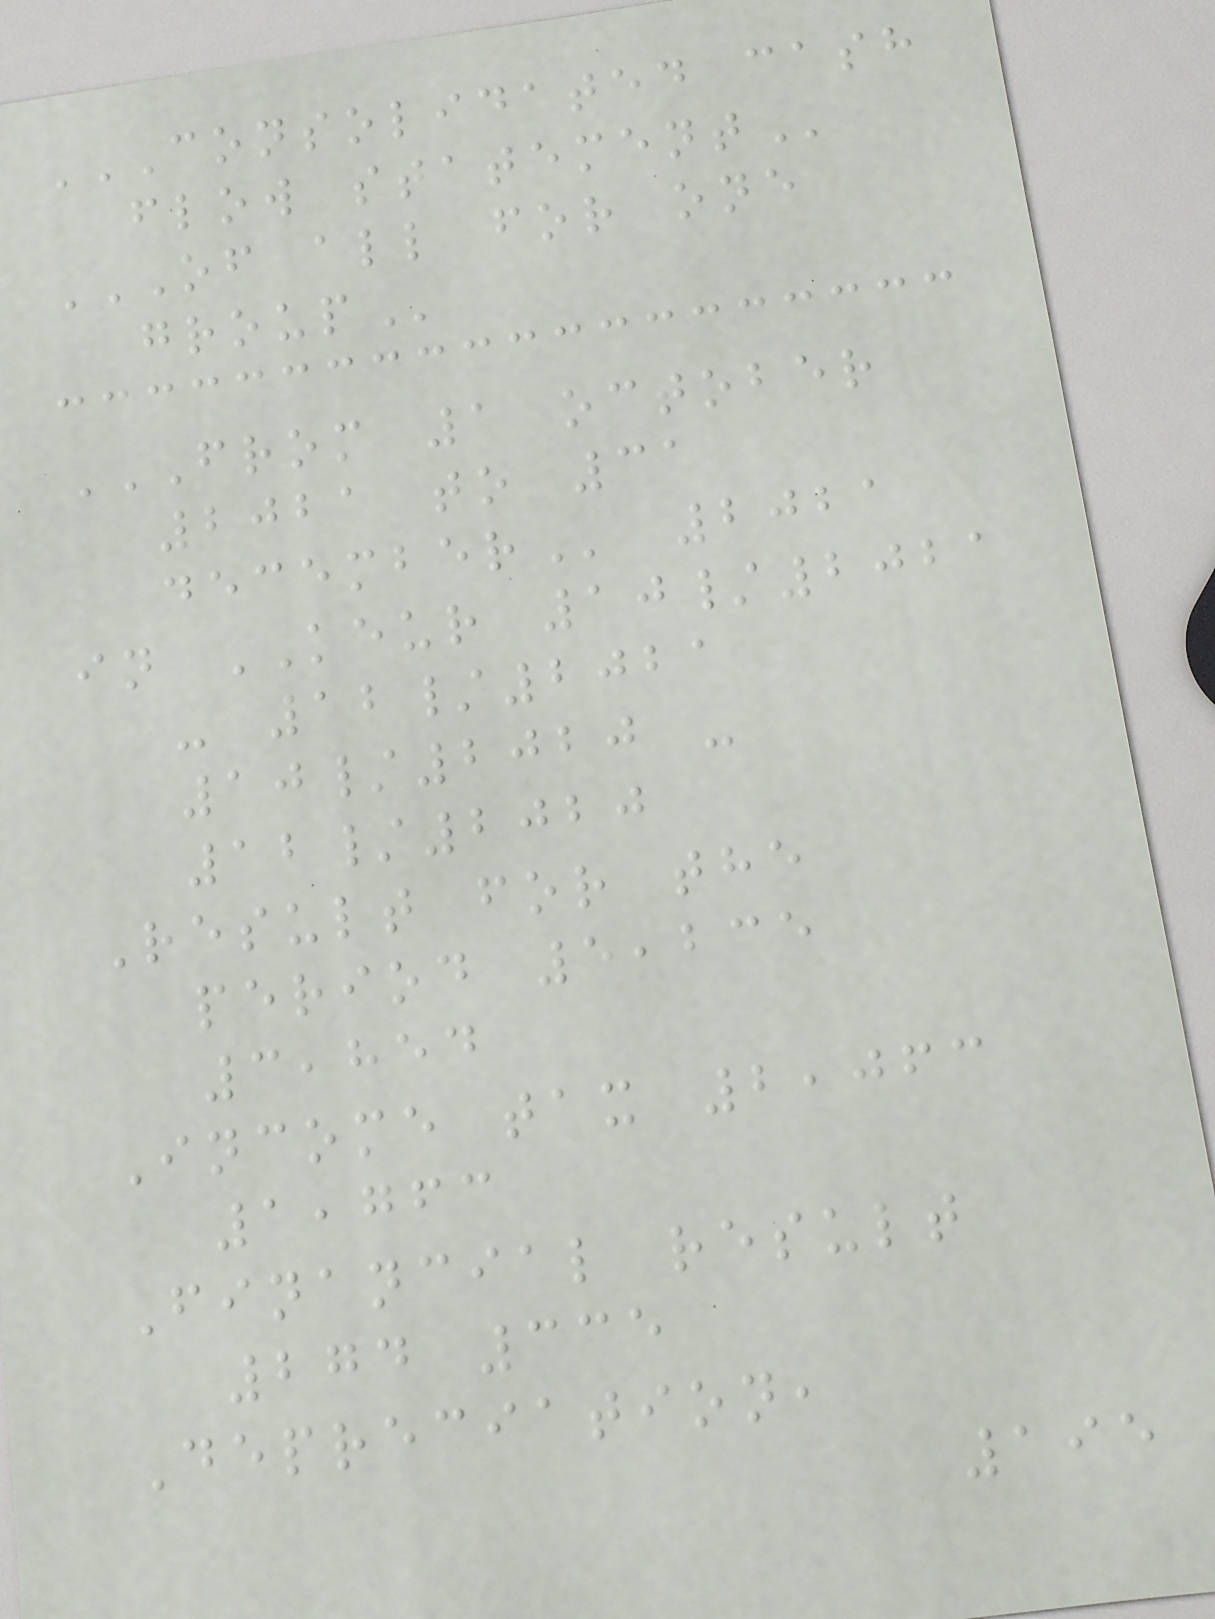CONSOLIDATED CASH
FLOW STATEMENT
OF ALL FOR ONE
GROUP
FROM 1 OCTOBER
2021 TO 31
DECEMBER 2021
in KEUR 10/2021
- 12/2021
10/2020 -
12/2020
Result for the
period 5,235
3,854
Income tax 2,063
1,763
Financial result
274 335
Depreciation,
195
